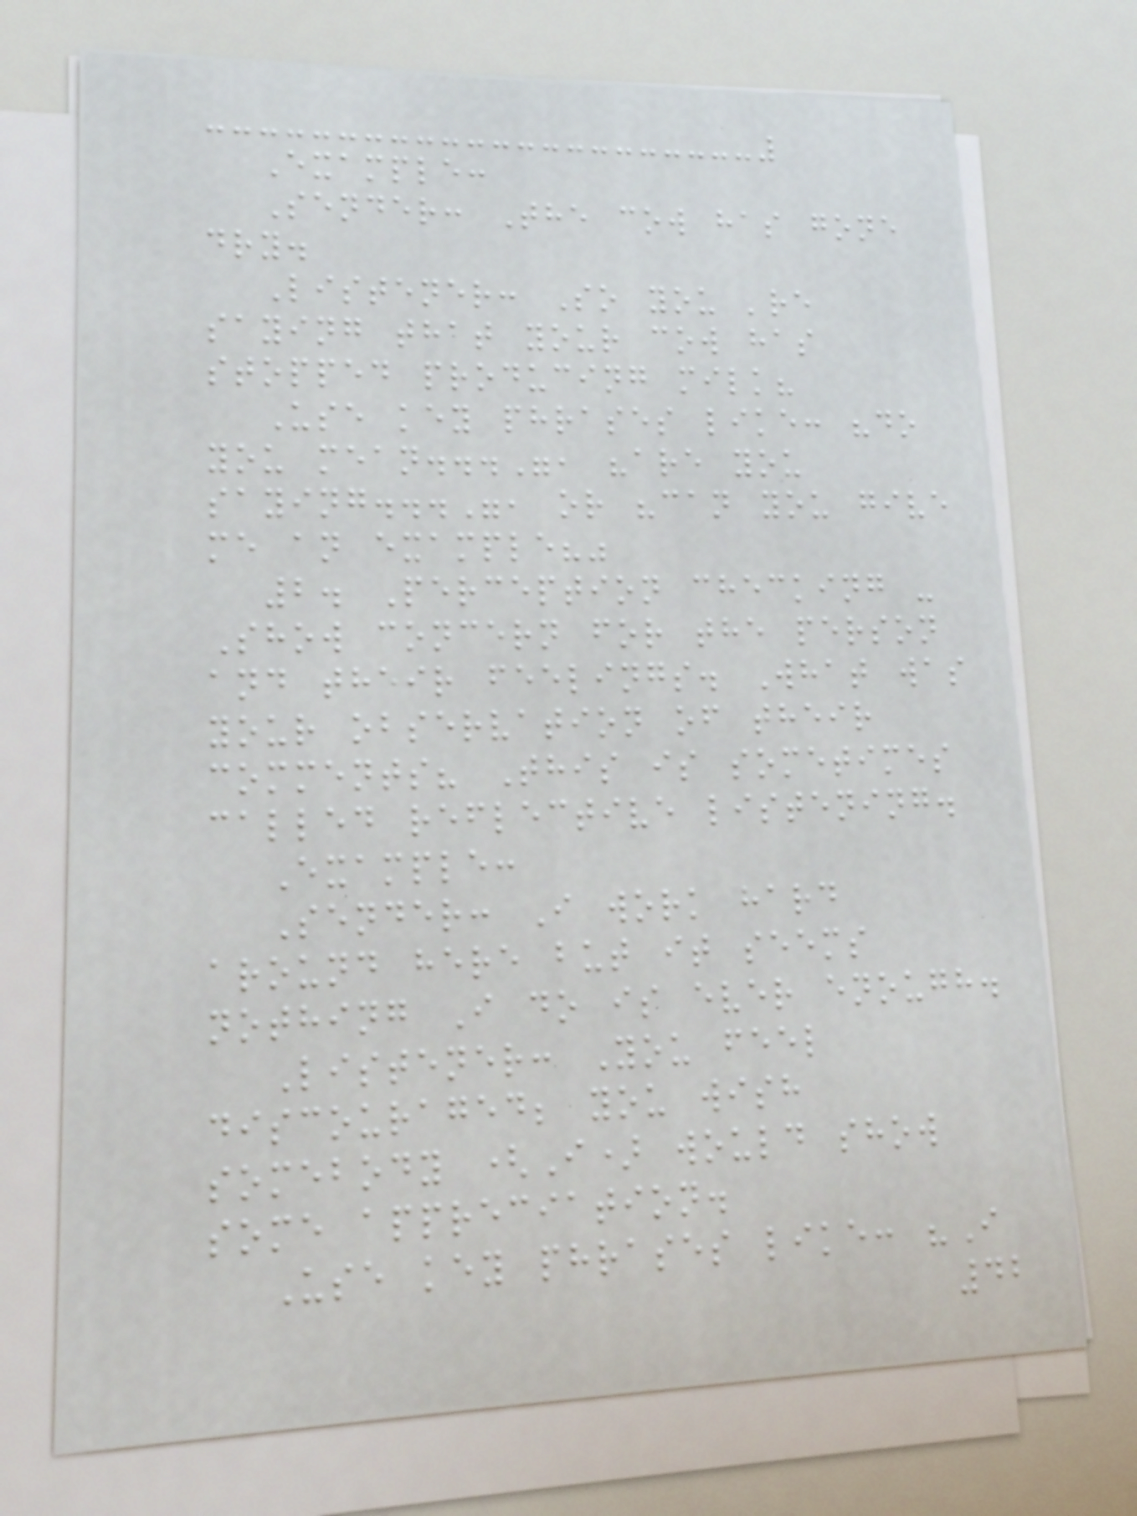Example:
Sender: The cow has gone
dry.
Listener: So you 're
saying that your cow has
stopped producing milk?
Use key phrases like: "do
you mean...", "are you
saying...", or "can you give
me an example?"
2. Perception checking -
Show concern for the person
and their feelings. What was
your observation of their
comments? This is sometimes
called reflective listening.
Example:
Sender: I work hard
around here but it seems
nothing I do is ever enough.
Listener: You feel
discouraged; you wish
somebody (I) would show
some appreciation.
Use key phrases like: "I
42
